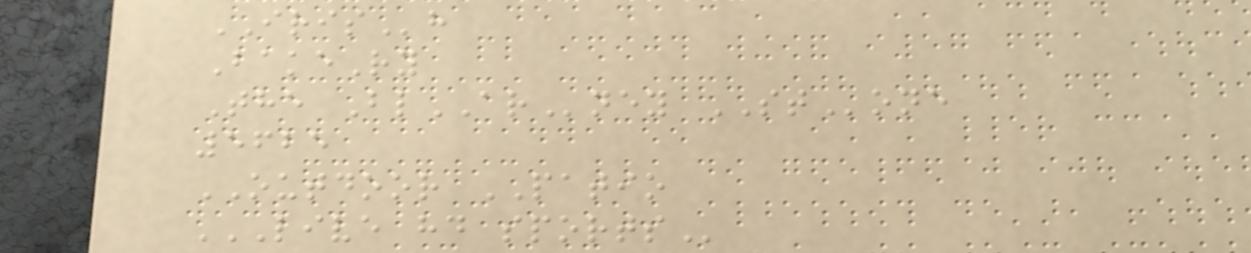IRISh
BakeRy
The BlARney STone
5625
OUTDOOR PATIO
LIVE HD SPORTS
